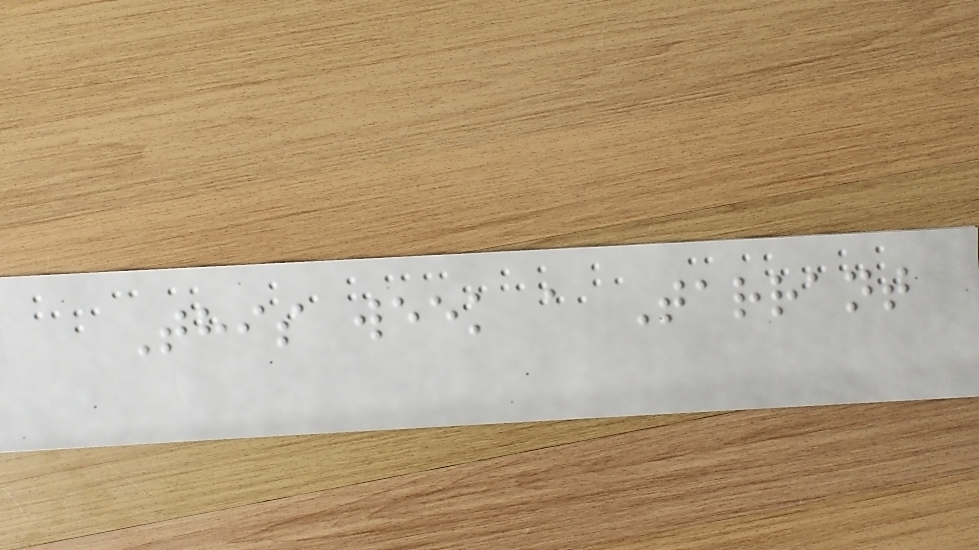This week a Tarrant
